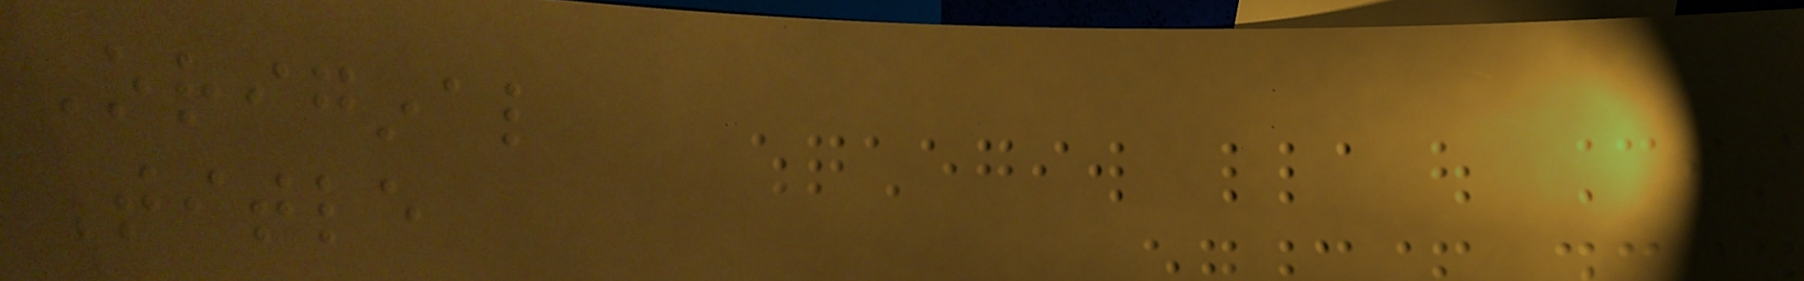Original
Title
